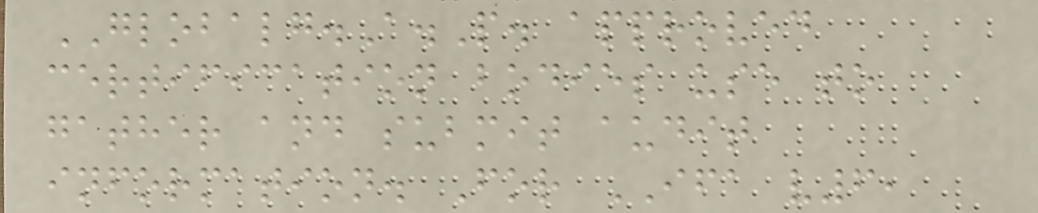GLOBALG.A.P. approved
certification bodies use to
gather and submit audit
information. For IFA v6,
